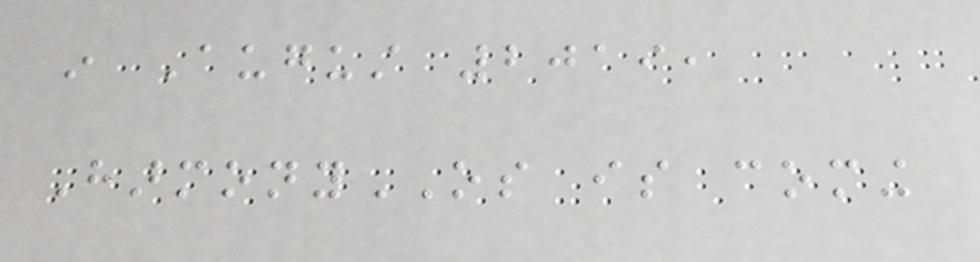in August 2019,
HarmonyOS is coming
